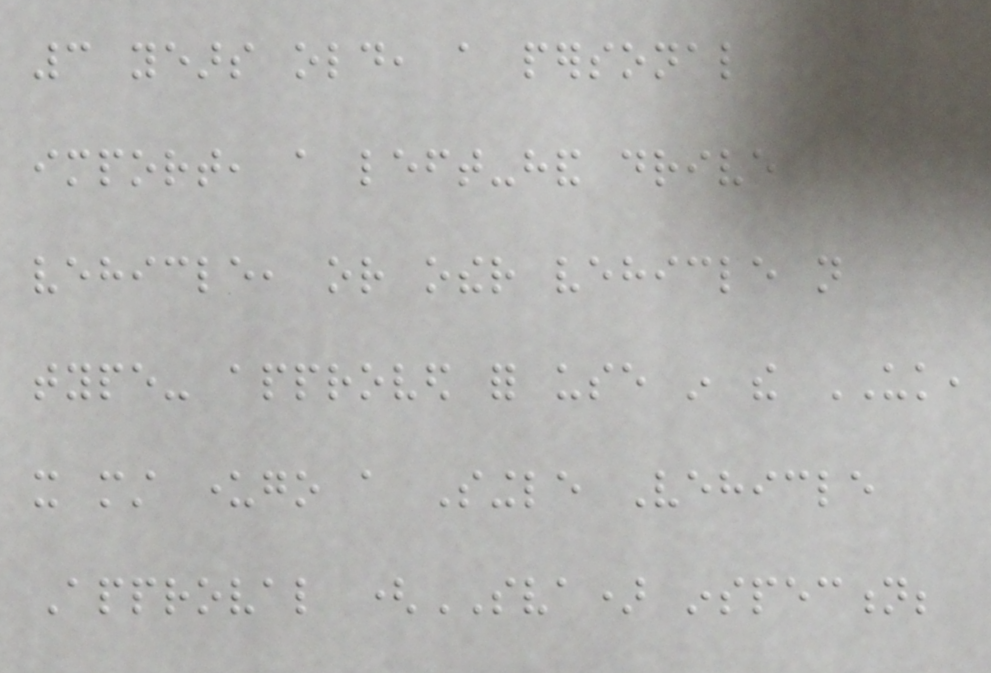3 years old, a personal
import, a left-hand drive
vehicle, or other vehicle not
type- approved for use in the UK,
it must undergo a Single Vehicle
Approval (SVA) inspection;
